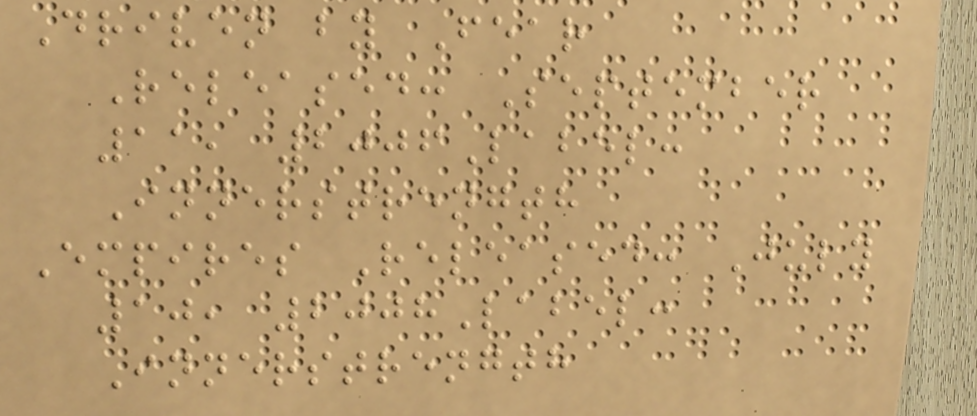Driven by Fear
Released: September
11, 2006Label:
Innerstrength
Empires Released: July
10, 2008Label:
Innerstrength
